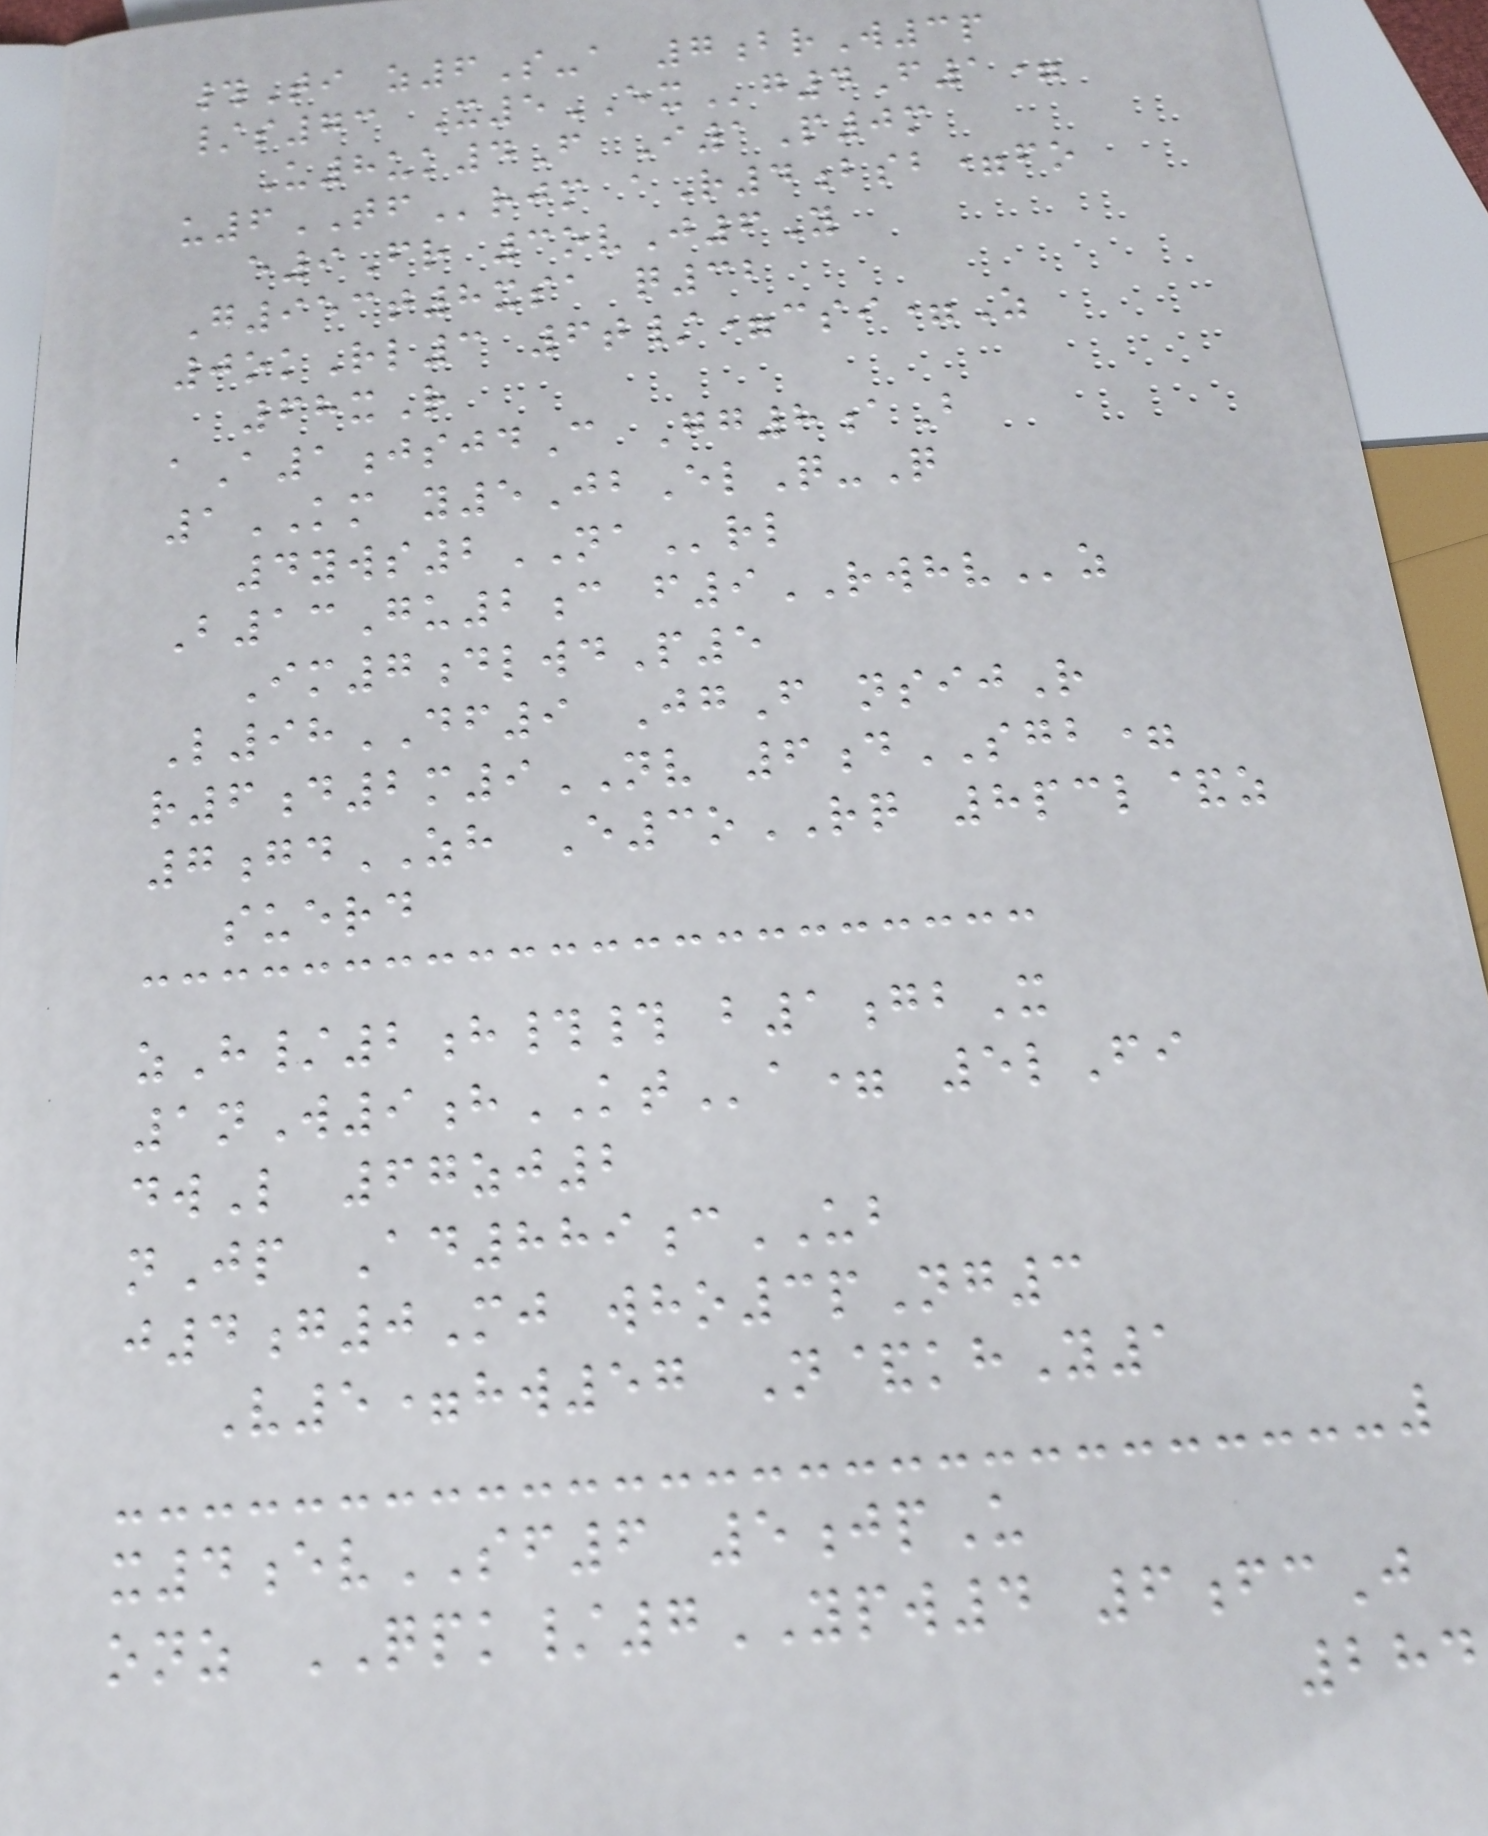#Ti z6S-a 7brW3p
/s73 X5EXg4F1=
U8uk4F I1P0m
u6TFrjm aR4bsb=fo
e9Fr 3ovJ6Y
G953t8xsa q32
0okRl3 6t/=csi=Z
68xR
aA1jsjdC Gg8aB
1KM y5JbElQ-Q
4yws2NArl
B13Gu2c f9RWHVz
Im7dlwdP5
L98DF9 JgF nsijR
r6d2m9NV 6dSGB=
7gdZH E3oRQ 8pcl&z
suerd
zH/2h## b1gbX
1nW9hKTa= 5lFi
dwL 67zj2
nJp Ad889cUB
j4g0Mj who3pNg3
V5=hw57 N&khY1
x4evSF6 5jpU
onz QPK/7YPW4 6fcJ
284
